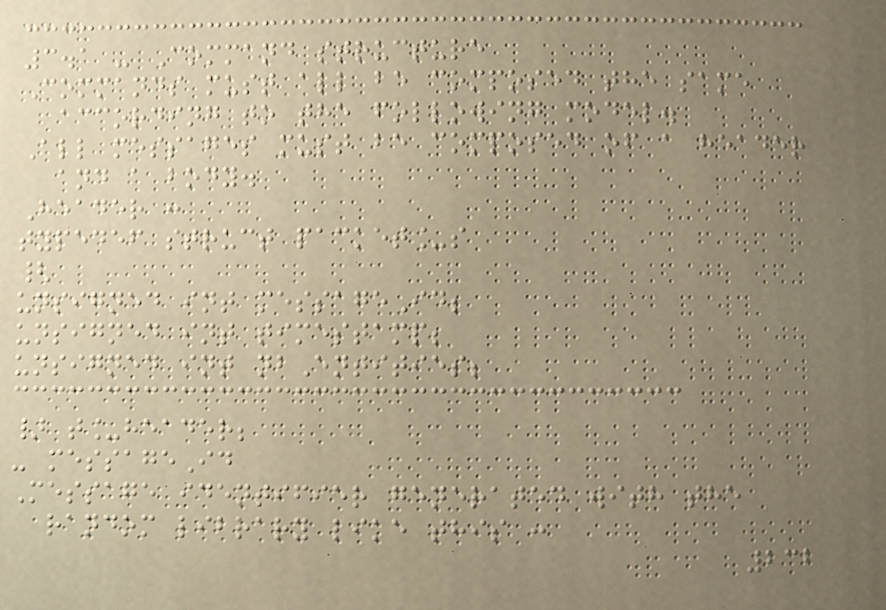3.1 - Command structure
Commands must all be composed the same
according to the following model.
All messages must be composed of a header
and a body.
Header :
typedef struct packet_s
{
unsigned int messageId;
unsigned int timestamp;
unsigned int nbEntities;
} t_header;
- messageId
Message identifier generated with the
random library like this :
232
